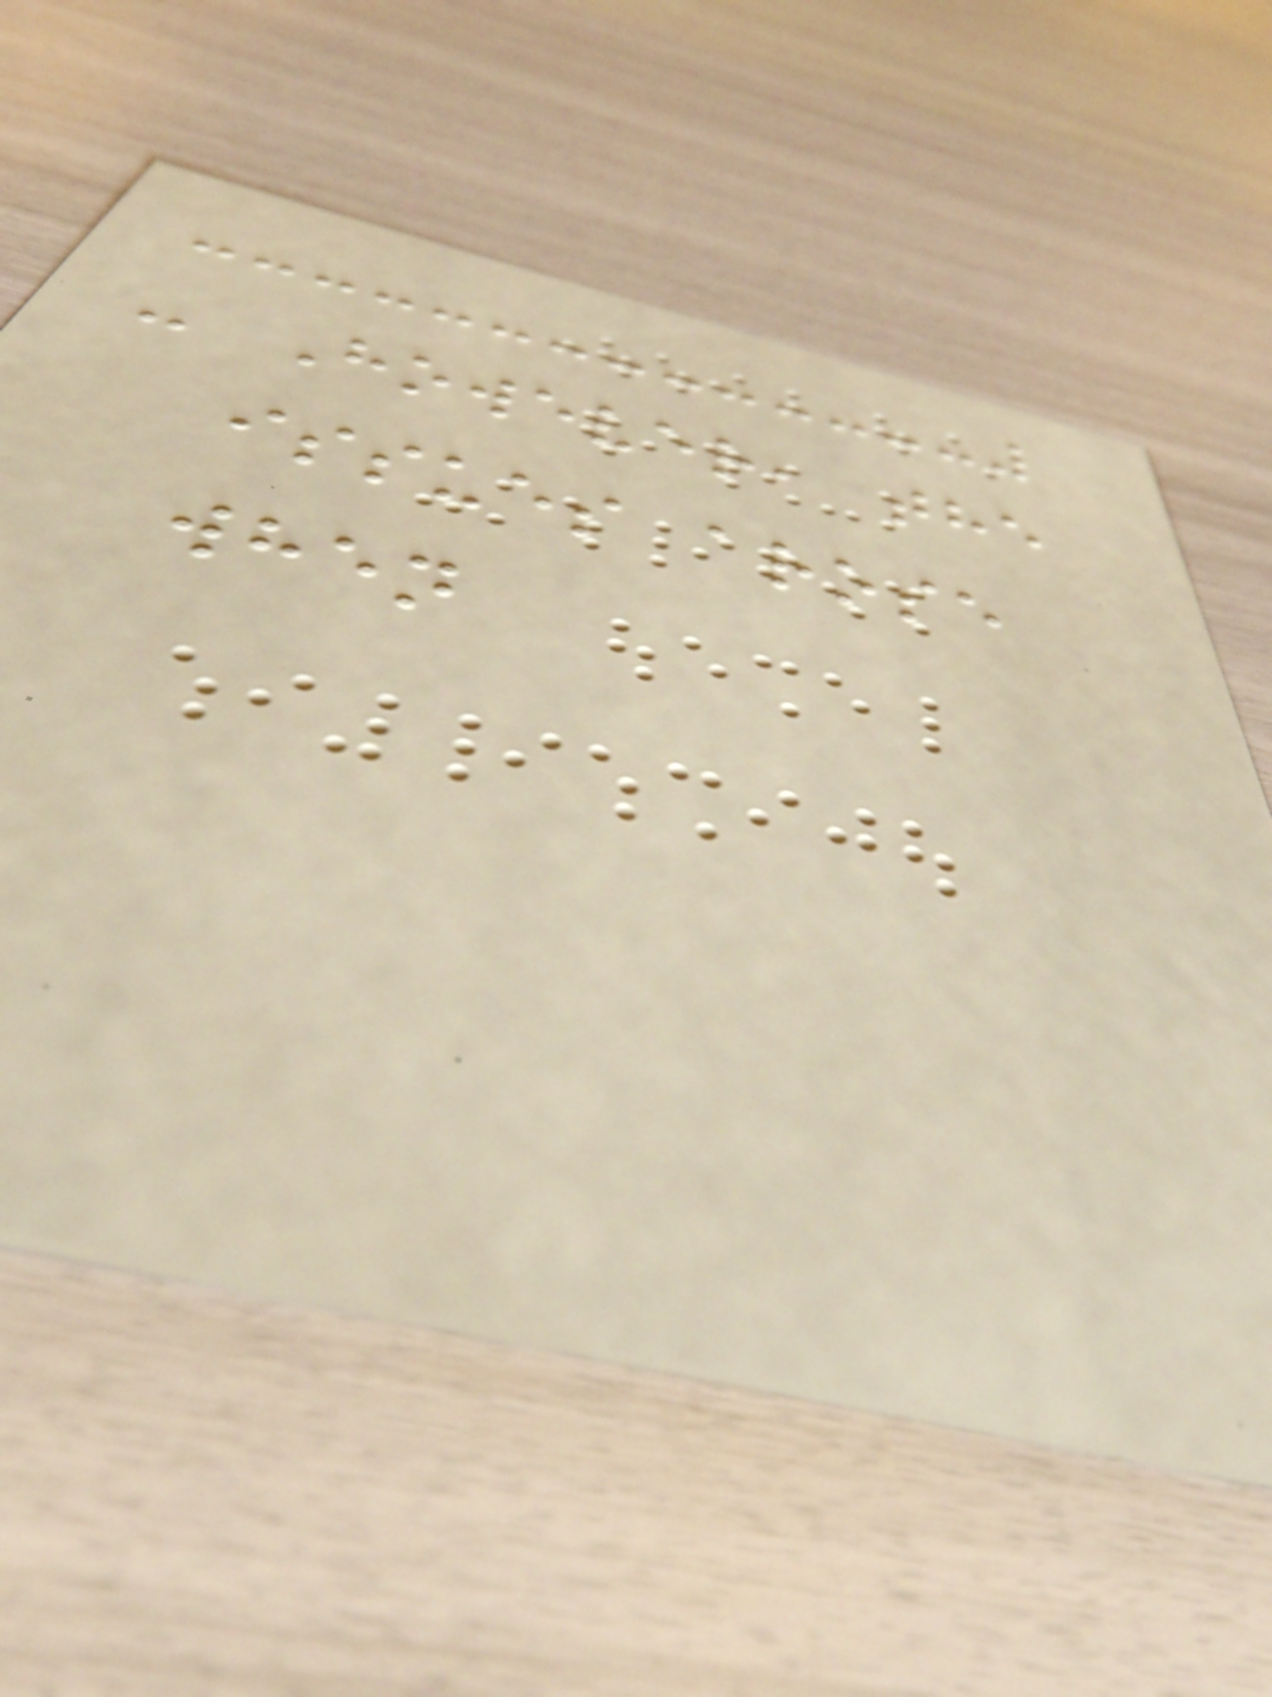- However, the
issues arose
when
